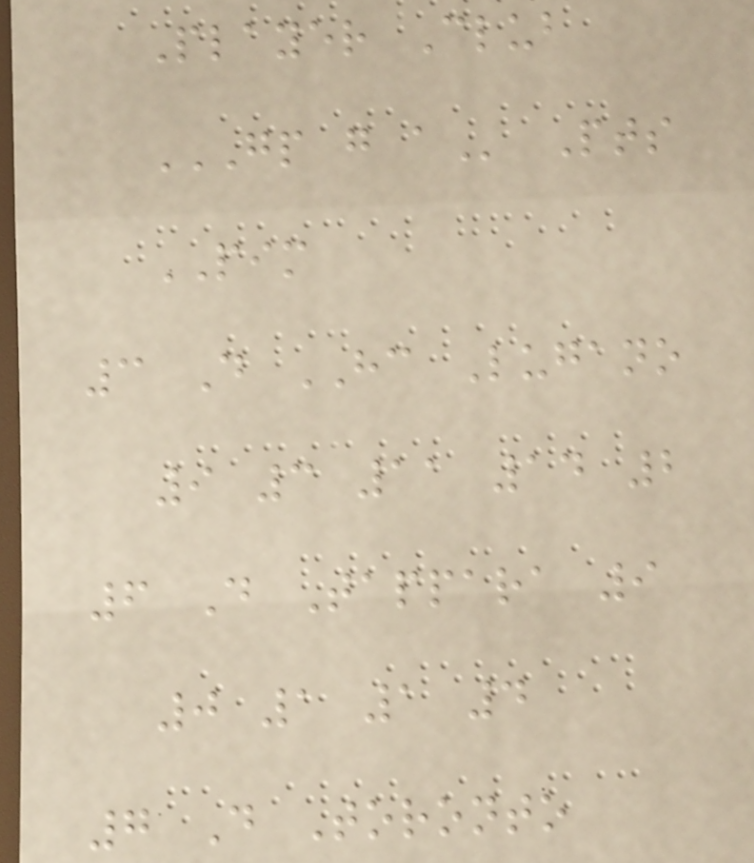Player Club
GP G A Pts
PIM
3 D HC Lugano
9 3 11 14 2
6 D Tappara 9
0 1 1 4
7 D Toronto
